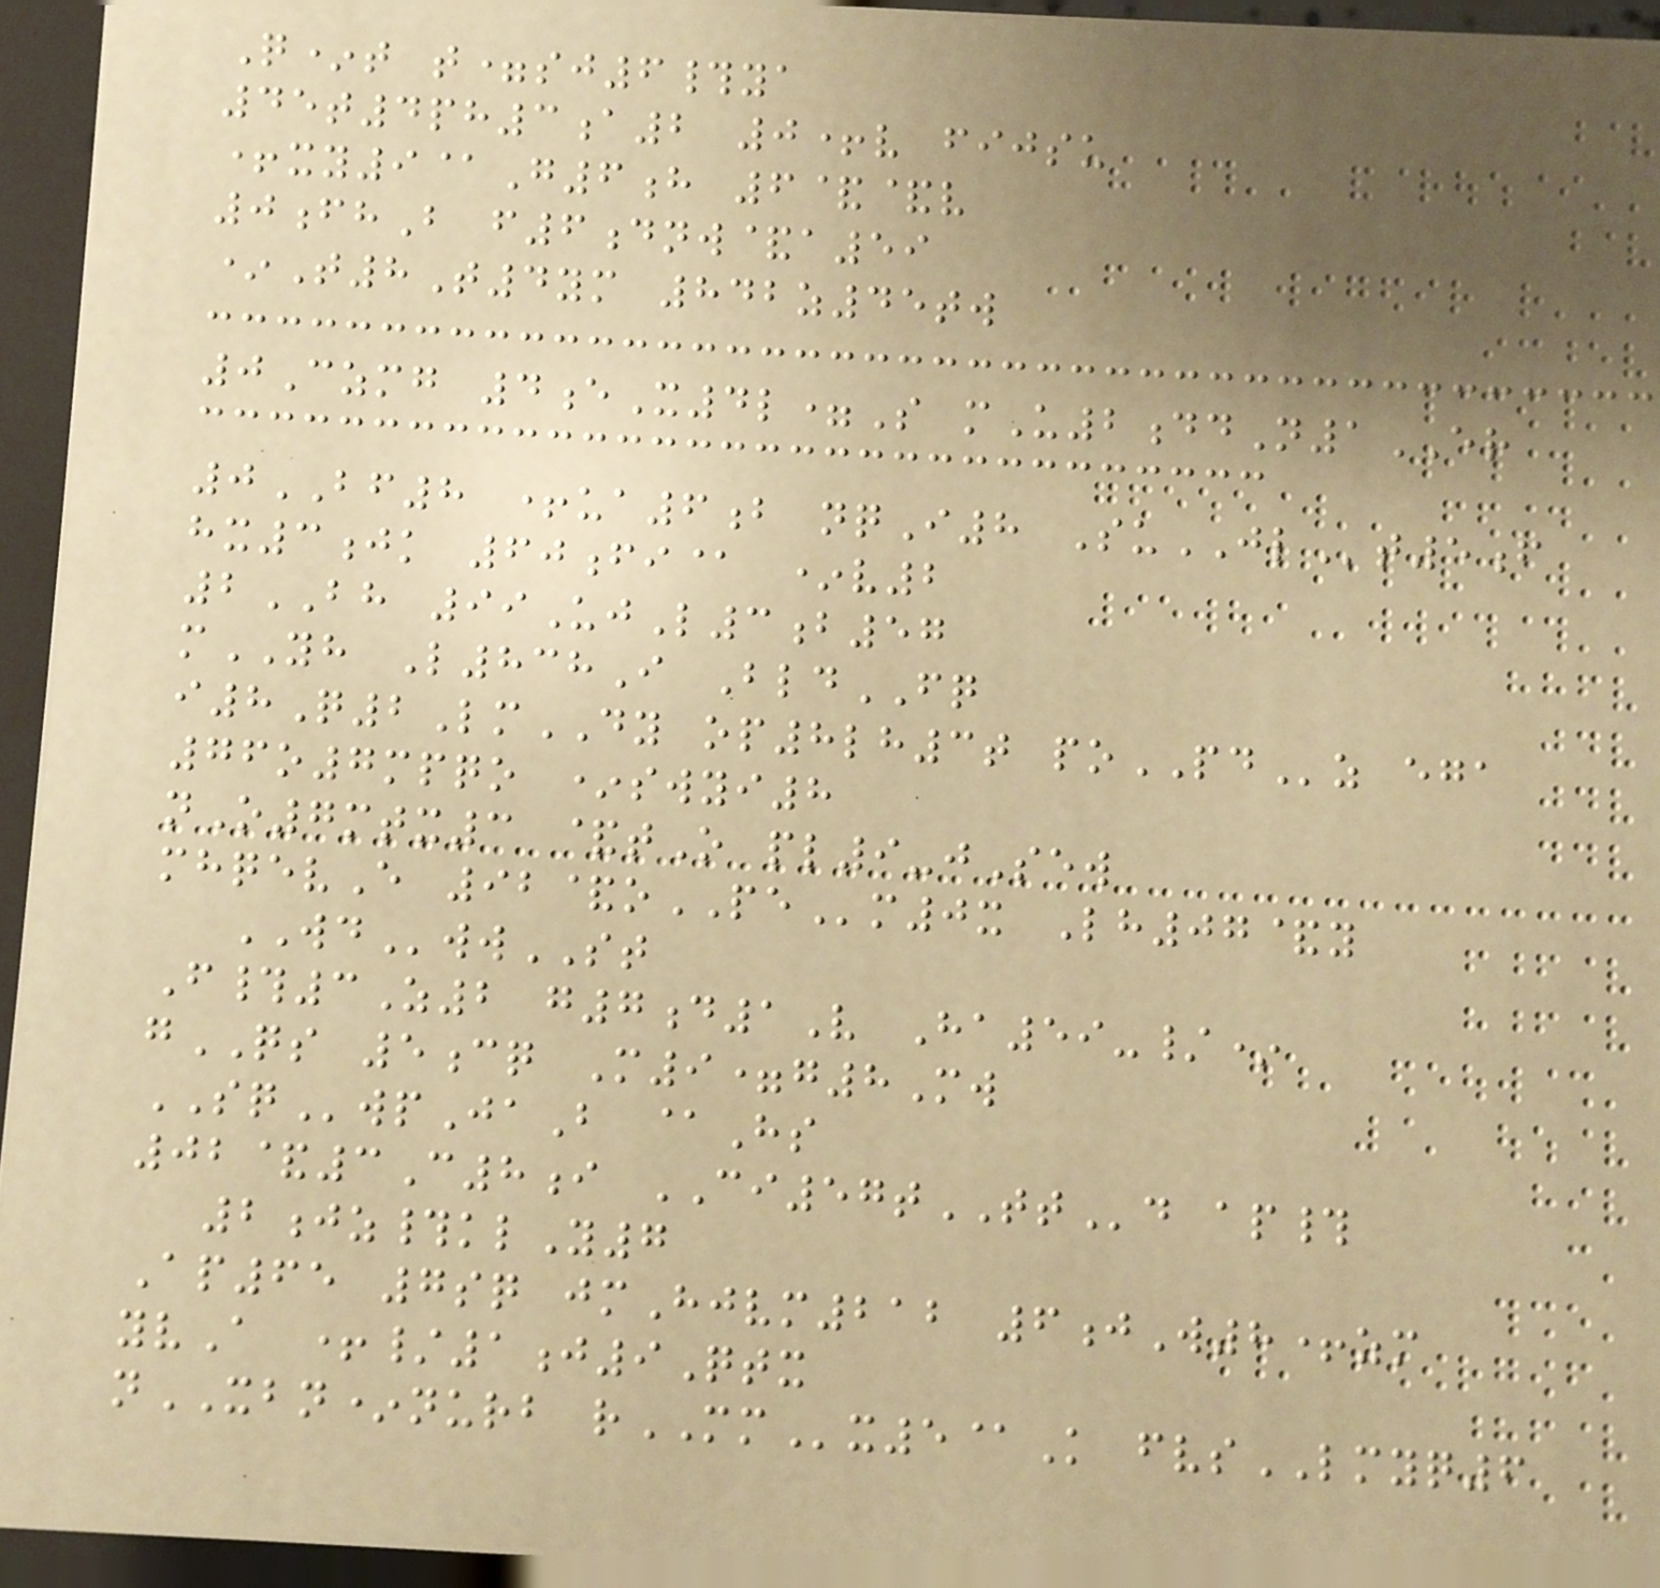Q*t t=sj6#ya
45t4ph3a2 0+v fijsu
+xy9@G6h 6&&v
0fhB f6dnw&a59
*T8T4ym 842z45tw
0Czmg 4eX4l=S mU2ddN1ER
0BF8 +ua6b nqI8 SuJLt5f
hx3jk 60fi@ *v2
2BH 99UjL3b57
mYH L838I BldFQ
i8Q2LmDY op8lh3t poPDz ega
76o7mpqo *swyi8
nO7mtx3 &tO pl9-jSew
mhqevE 92&oPEm0x Lh07&y
WDwwST
F#3Z2 g7d1V Ha59-/*
gQS 5cq M9=g8Mw
SQwpJaB @Hs
02&3C8i CI57tTTd ap#
2jz#klY7
Ap65 7sq jmHjvm212 6jW8+zm
yvA +/1j9Qtx
nXBN*nurb rMMx5@K fvsLMYQ6
